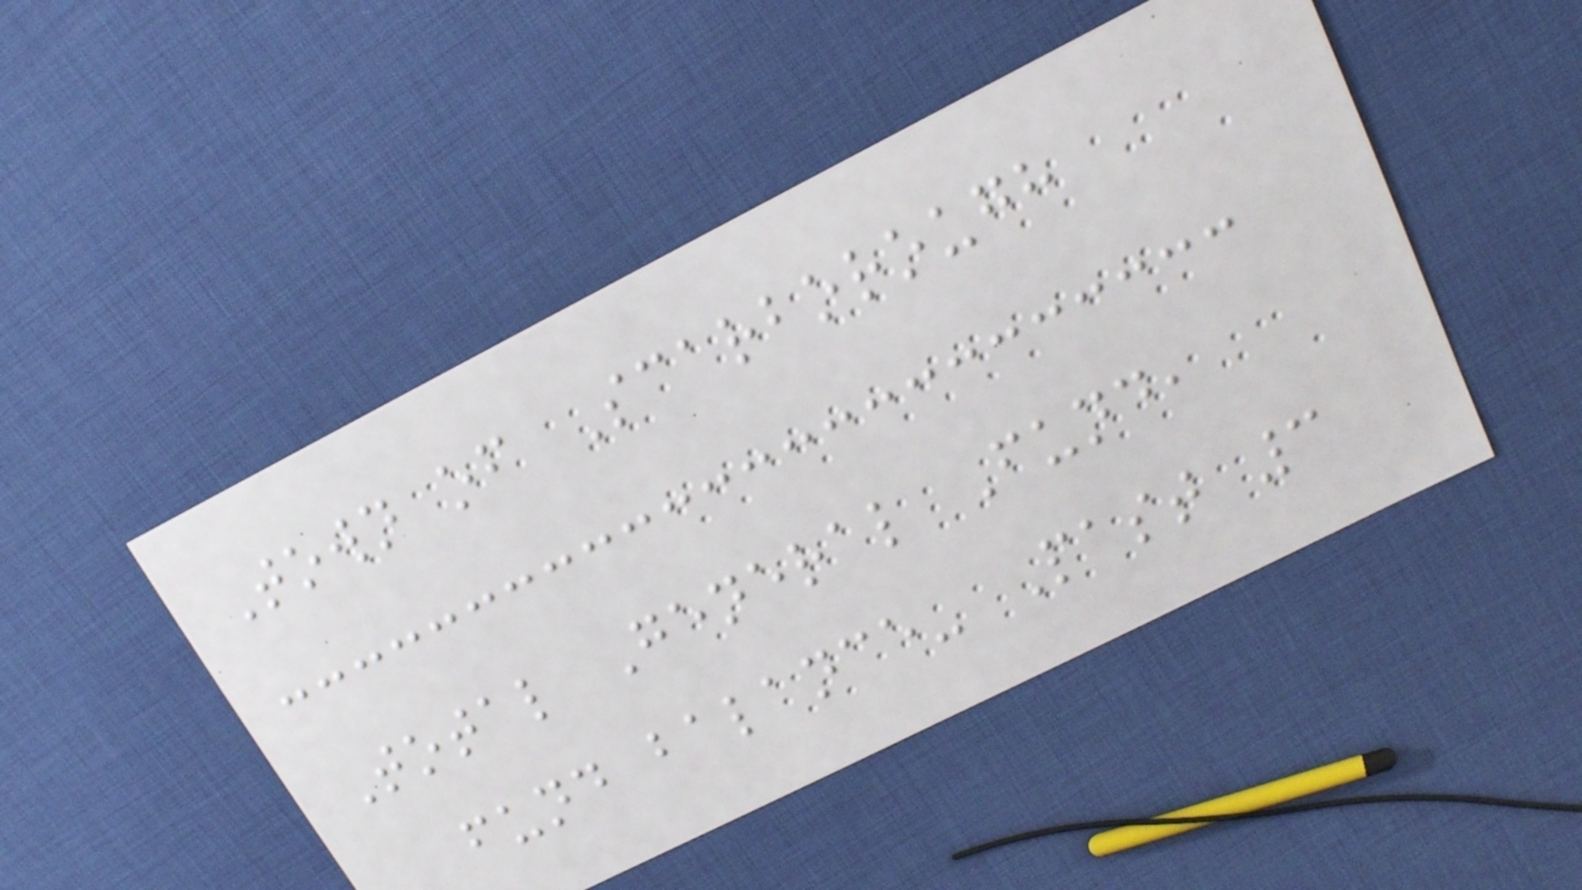Town of Scarborough
Total General Fund,
fund balance- Past 3
